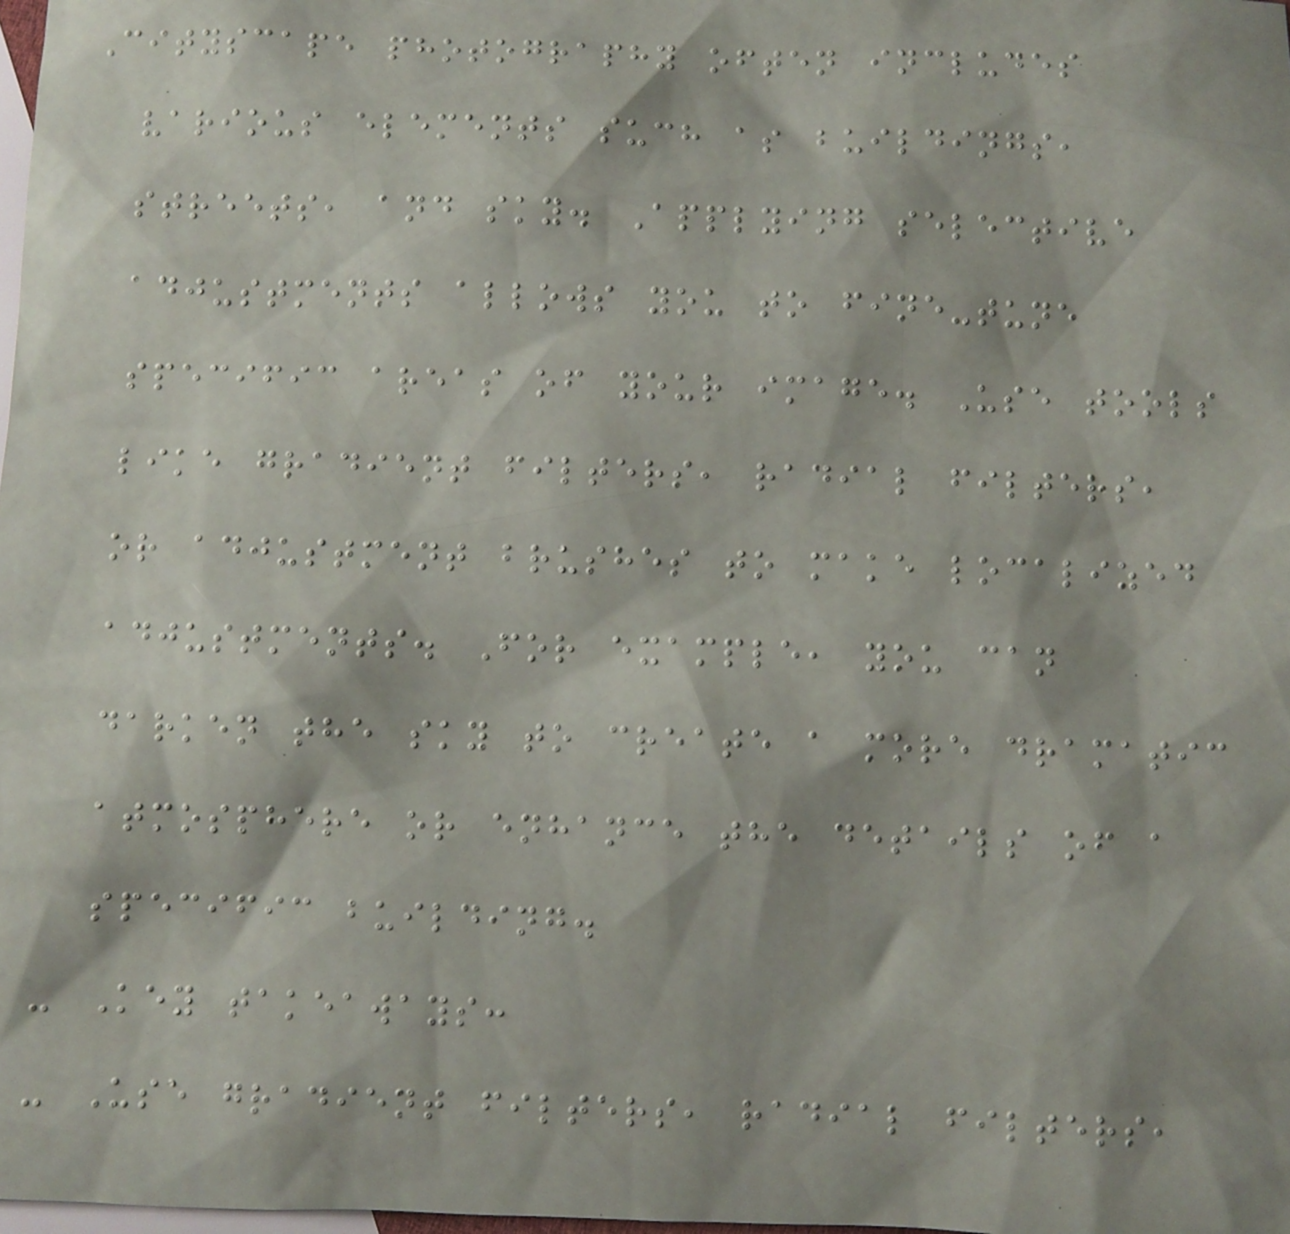Cityscape photography often includes
various elements such as buildings,
streets, and sky. Applying selective
adjustments allows you to fine-tune
specific areas of your image. Use tools
like gradient filters, radial filters,
or adjustment brushes to make localized
adjustments. For example, you can
darken the sky to create a more dramatic
atmosphere or enhance the details of a
specific building.
- Key takeaways:
- Use gradient filters, radial filters,
